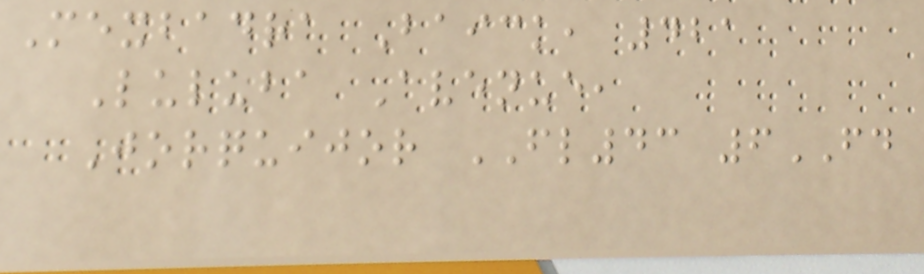Mexbadra Baick, 421
Luluba Avenue,
Jorquijor FL43 6FD
